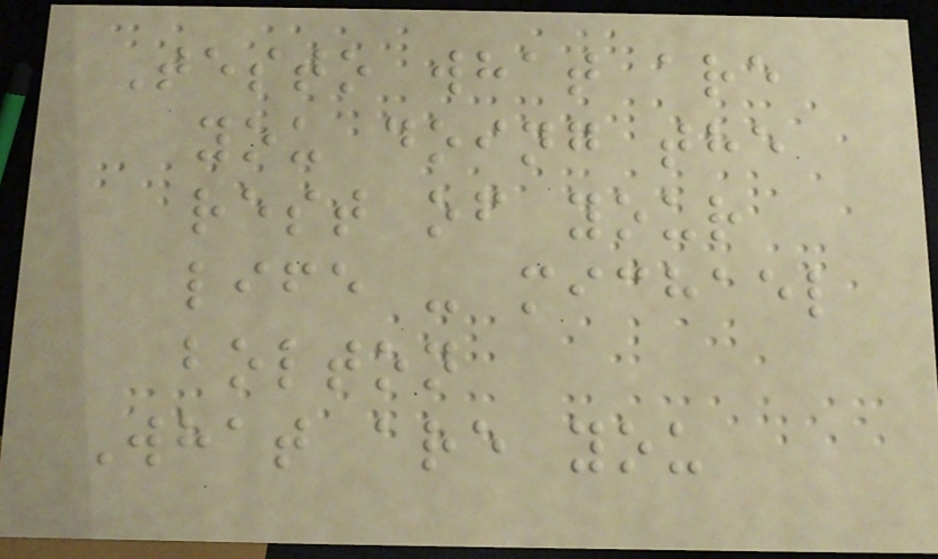Testo what are
you doing the
rest of your
life - michael
bolton
What are you
